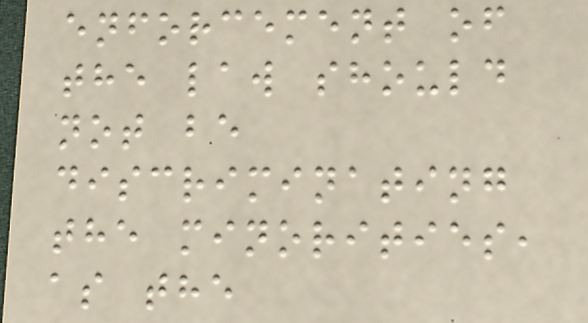enforcement of
the law should
not be
discriminating
the minorities,
as the
